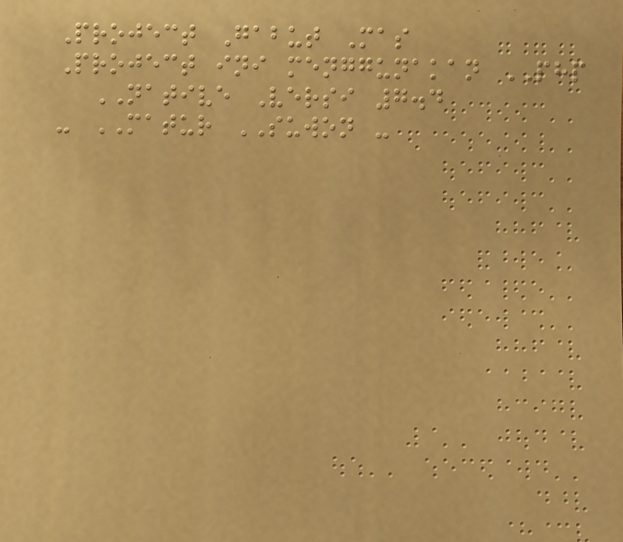Project Gabut Mas
Project ini menggunakan PHP
NATIVE Versi 7.4
- MATUR SUWON -
